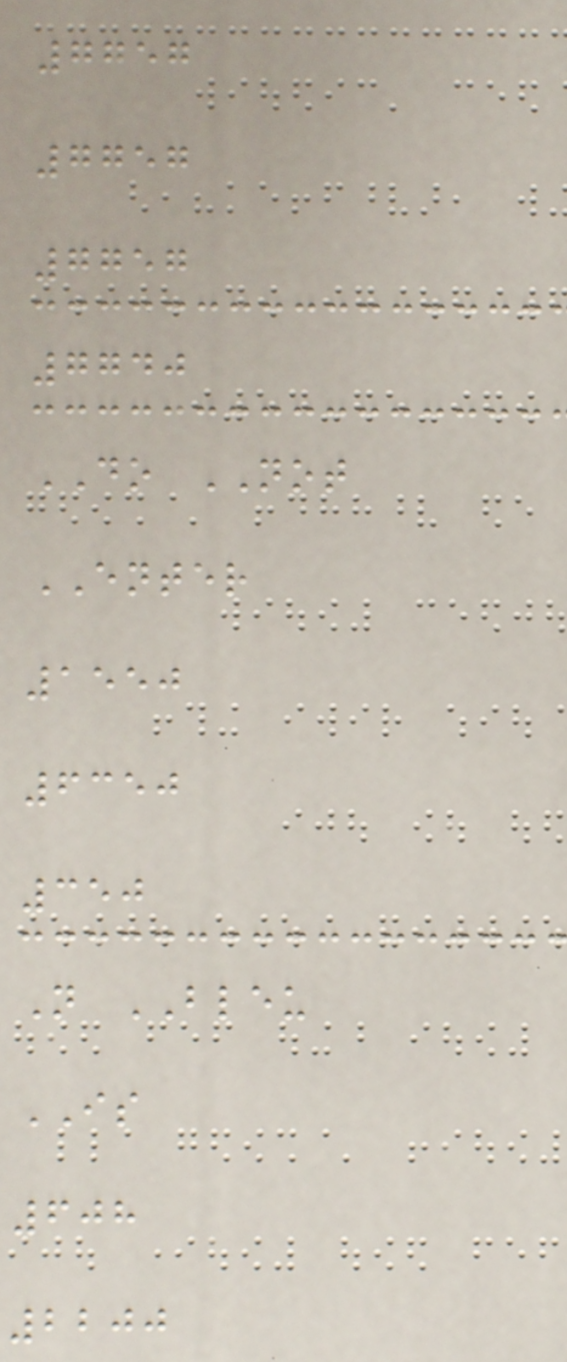7757
7757
7757
7740
DO NOT
ENTER
1550
6350
350
N BLEU
IS
608
2200
